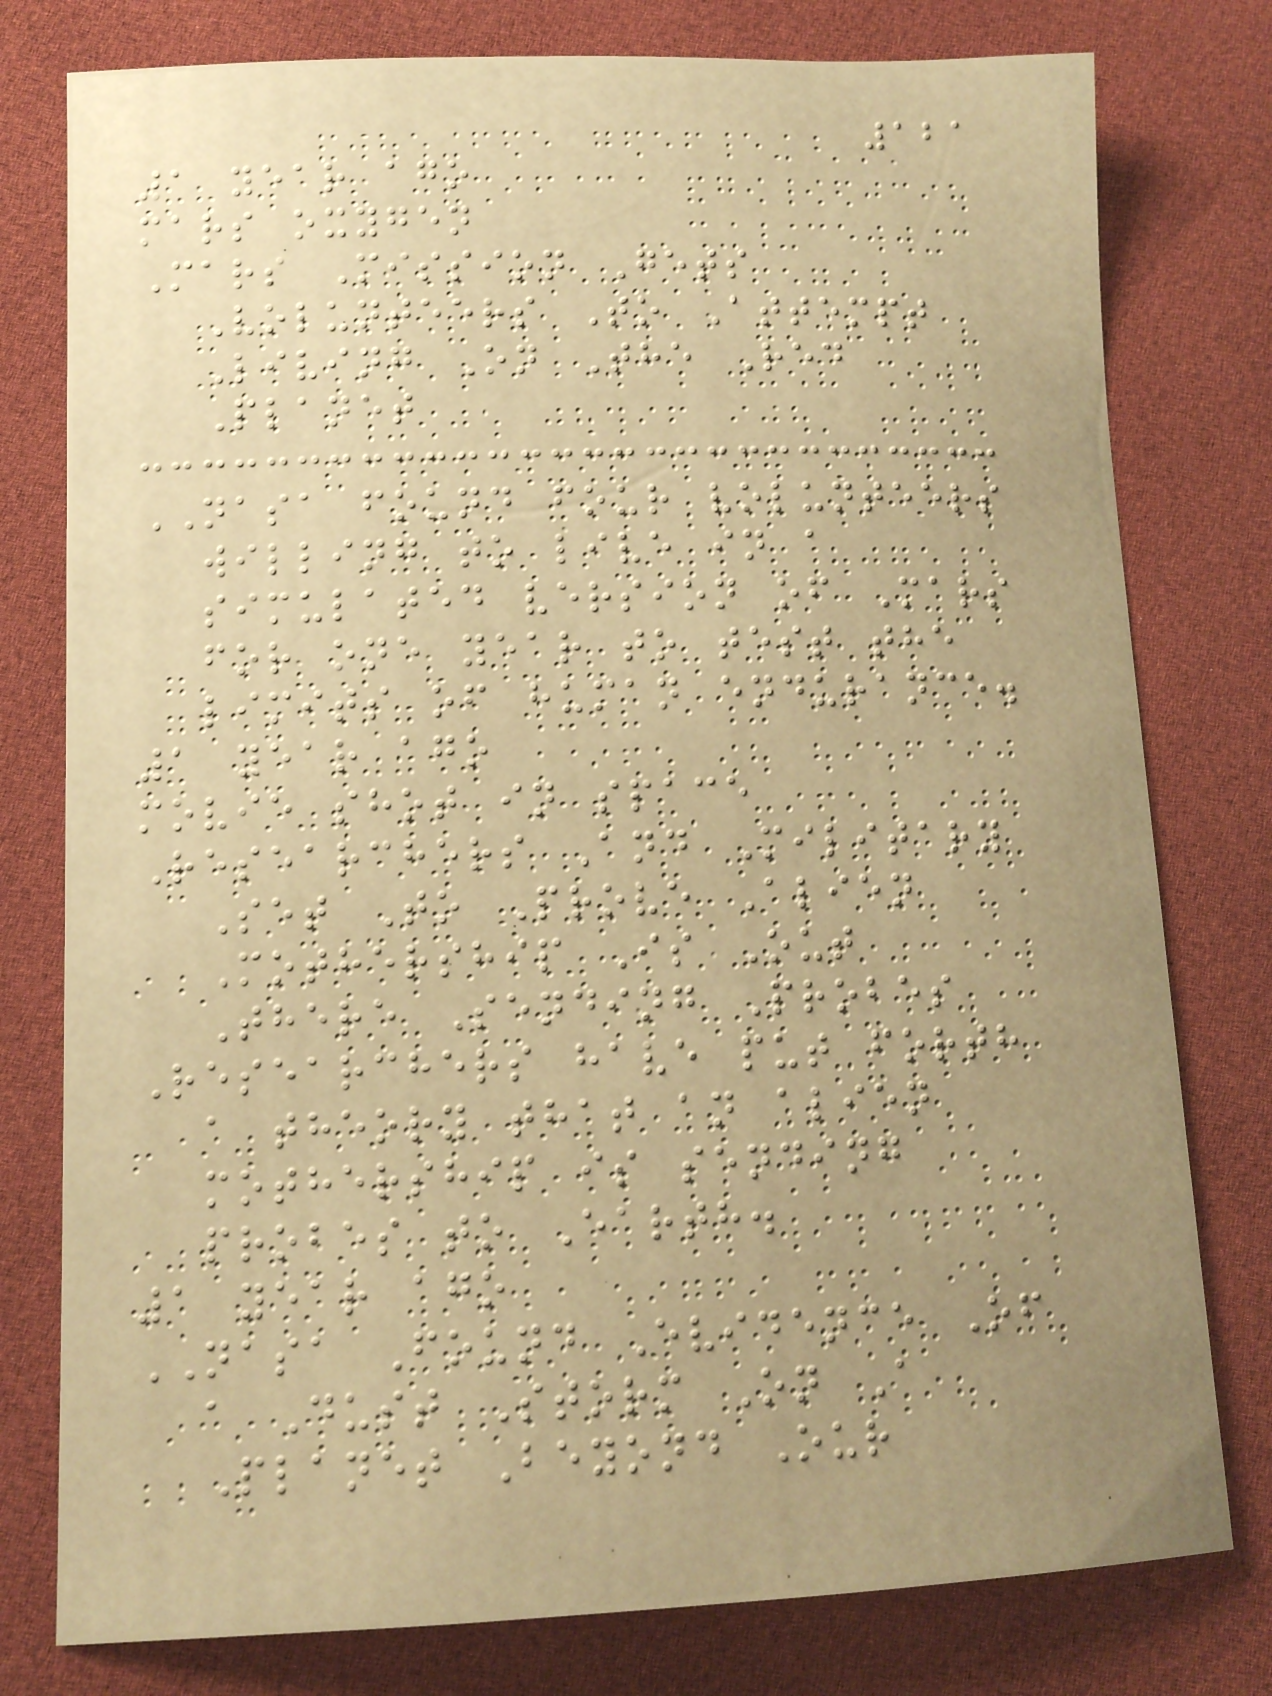121
1 year ago
mars oxygen
Mars Mission Gets
Volunteers To Attempt
Living On The Red
Planet
NASA found four volunteers
willing to live in a
simulated version of Mars
for one year to test the
limits of human endurance.
1 year ago
movie shot in space
Researchers And Military
Set To Prove Alien
Mothership Is Out
There Sending Probes
Researchers have put forth
a theory that an alien
mothership is sending
probes to Earth.
1 year ago
NASA Found Evidence Of
a Dust Storm On A
Planet Beyond Our
